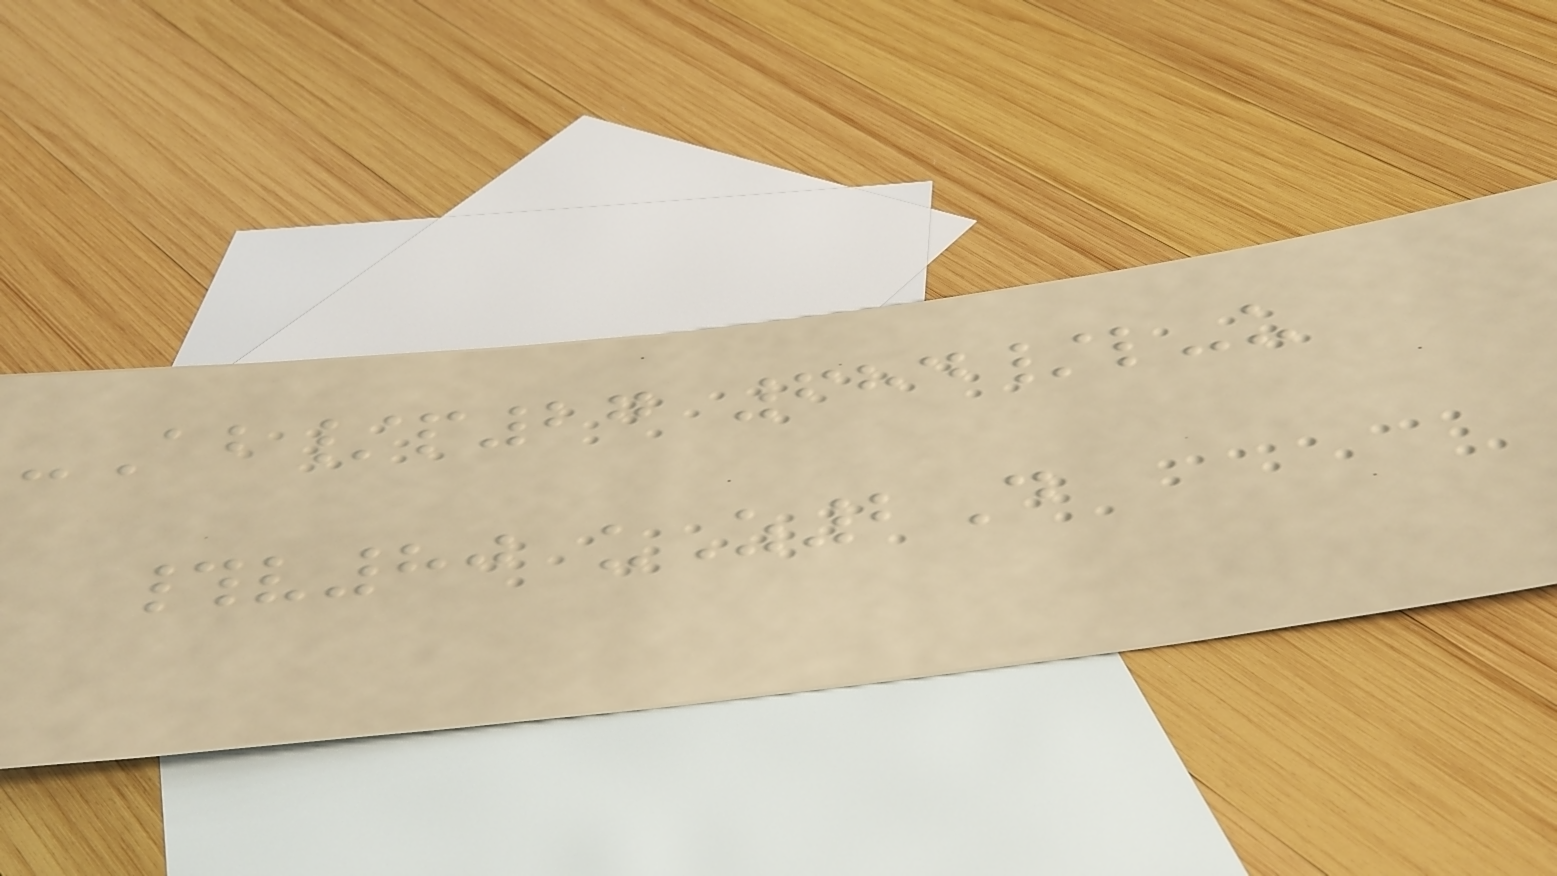-Ab/p27 684/l-u
#v80 uZ2D
